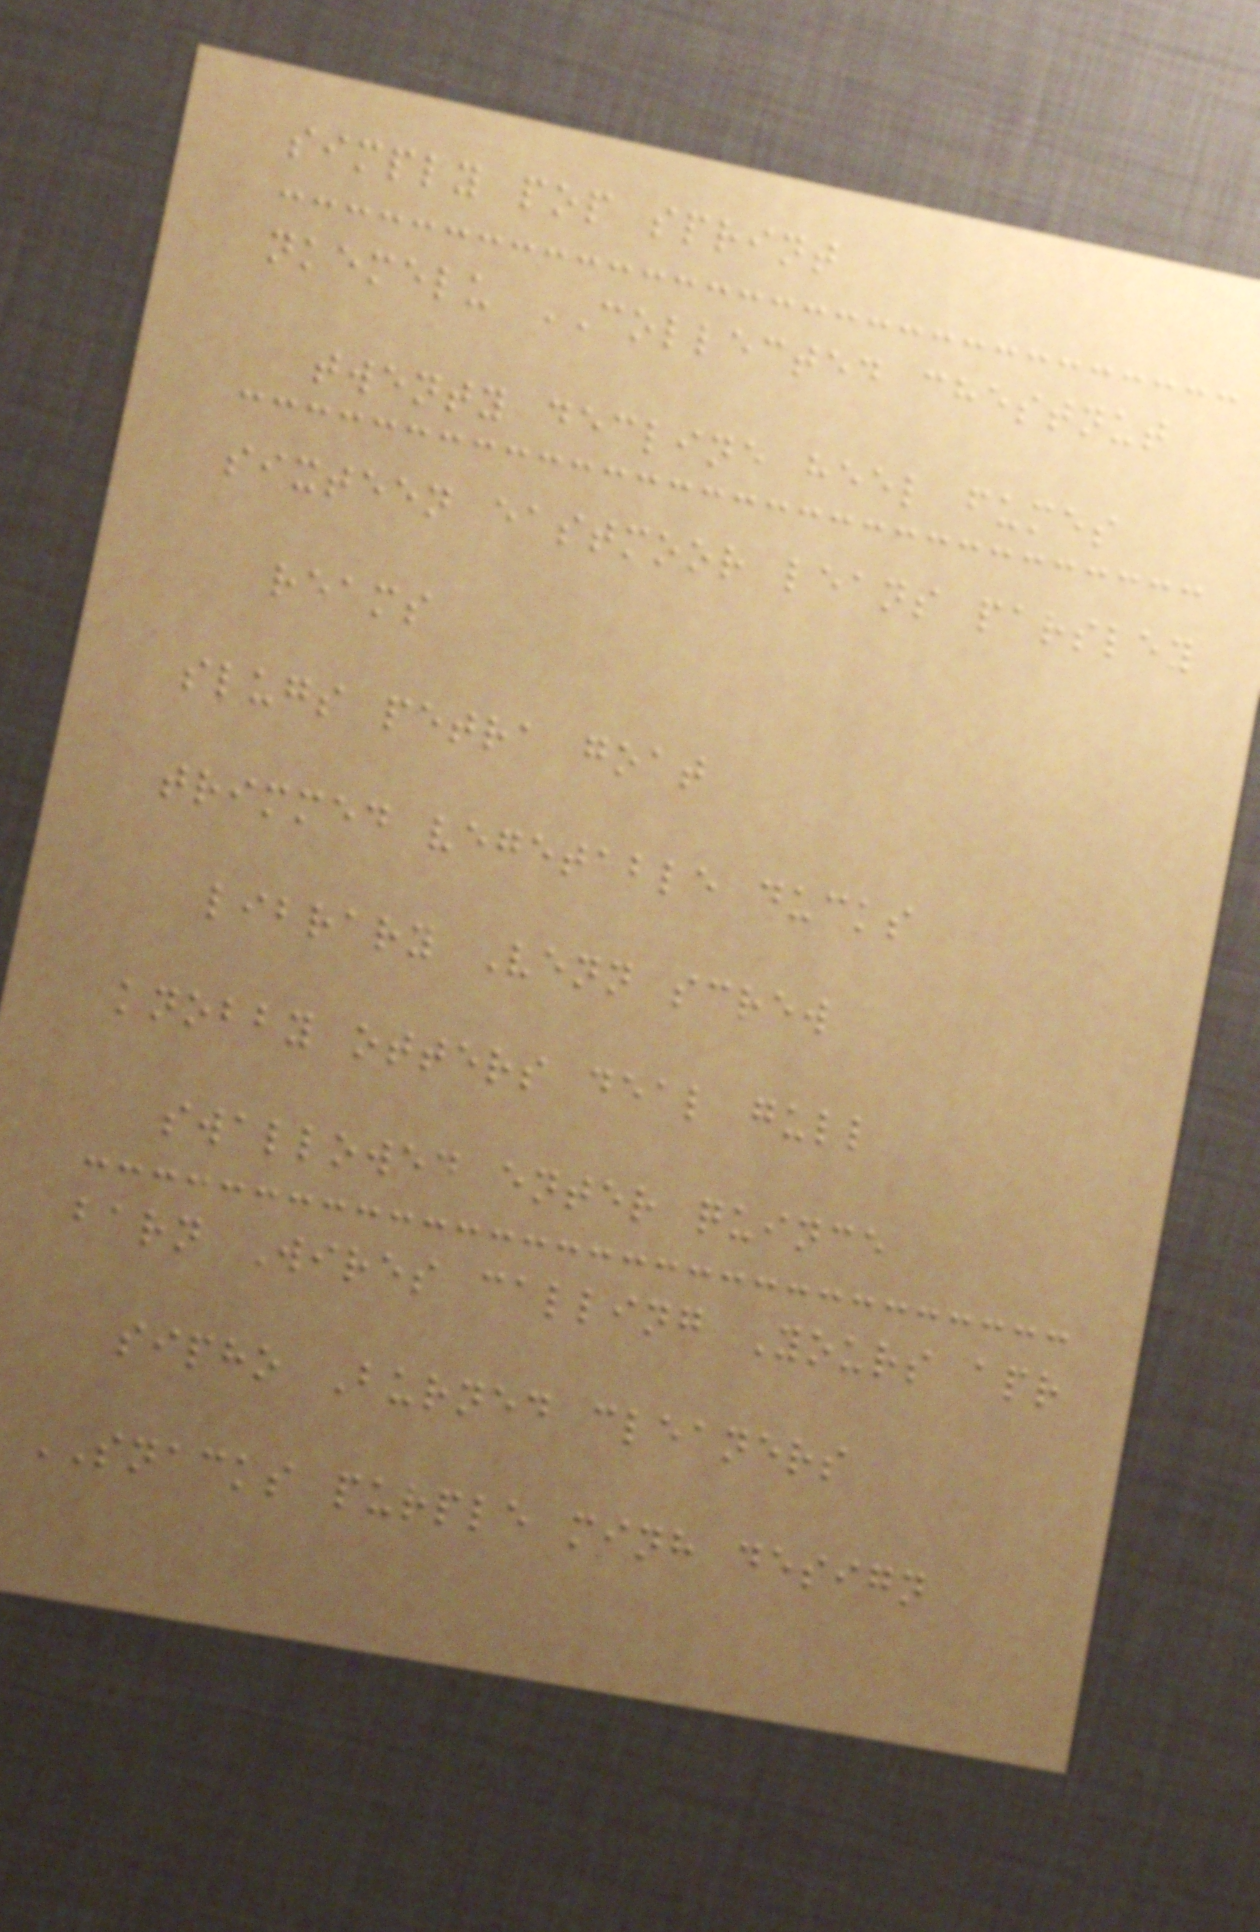simply pop sprint
nkemelu COLLECTED chestnut
twenty decline heel fumes
sixteen eastmoor leans parsley
reams
slugs petra goat
trimmed vegetable ducks
library Venn screw
knobby otters deal gull
swallowed enter quince
barn Wires calling Yours apr
sipho Burned cleaners
SNACKS purple minh design
